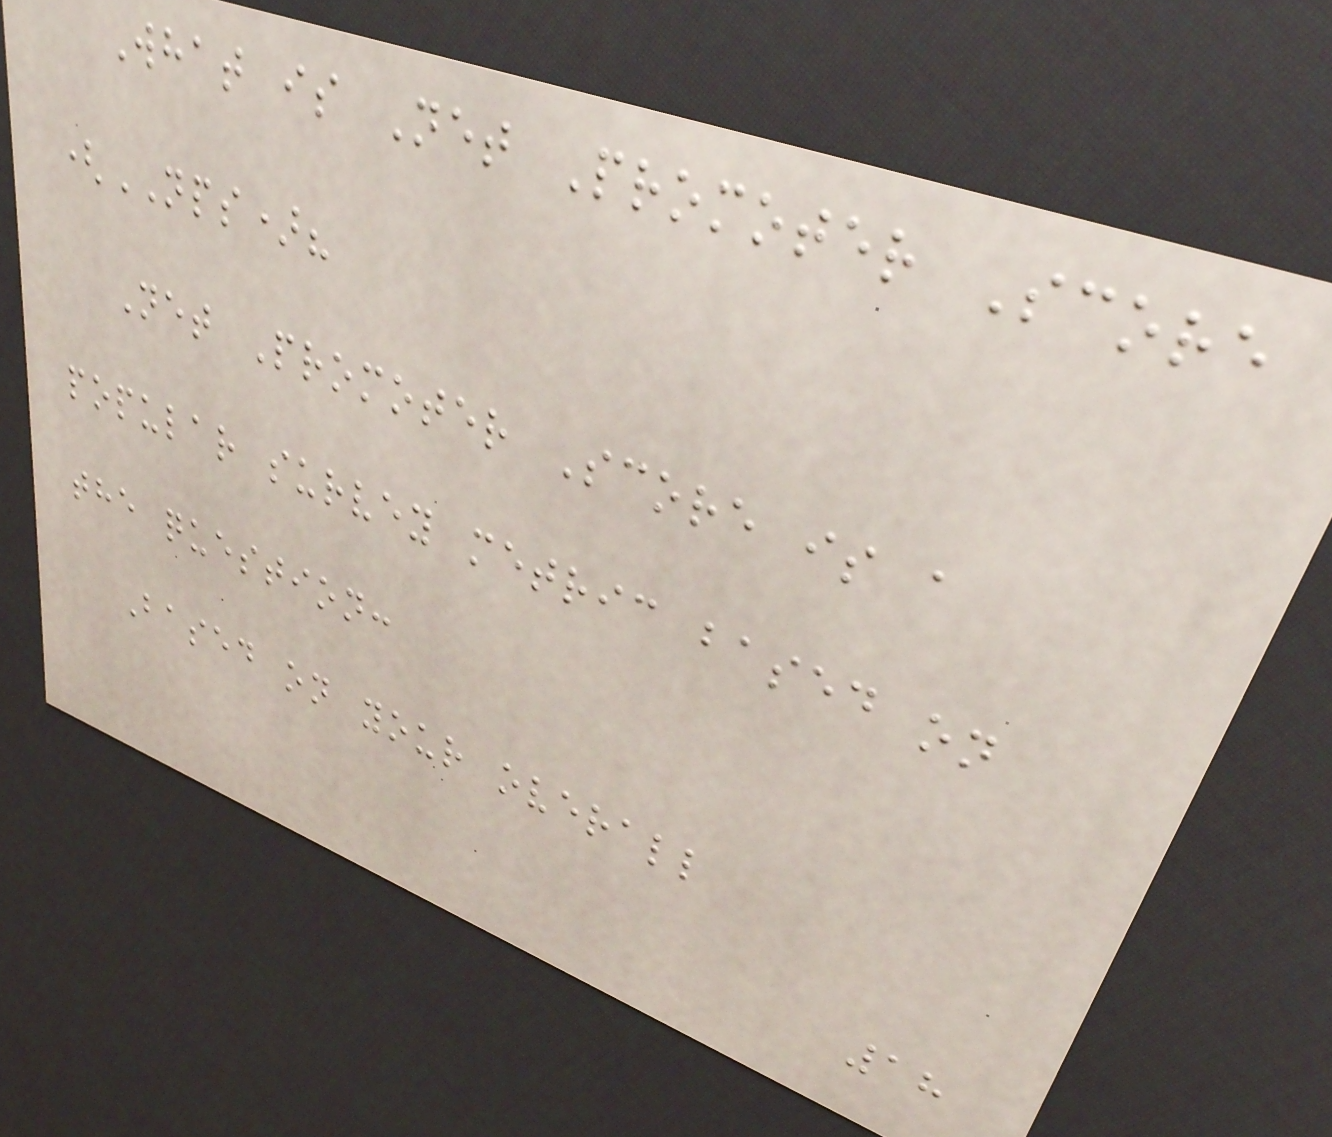What is Net Promoter Score
(NPS)?
Net Promoter Score is a
popular survey metric based on
the question:
Based on your overall
18
